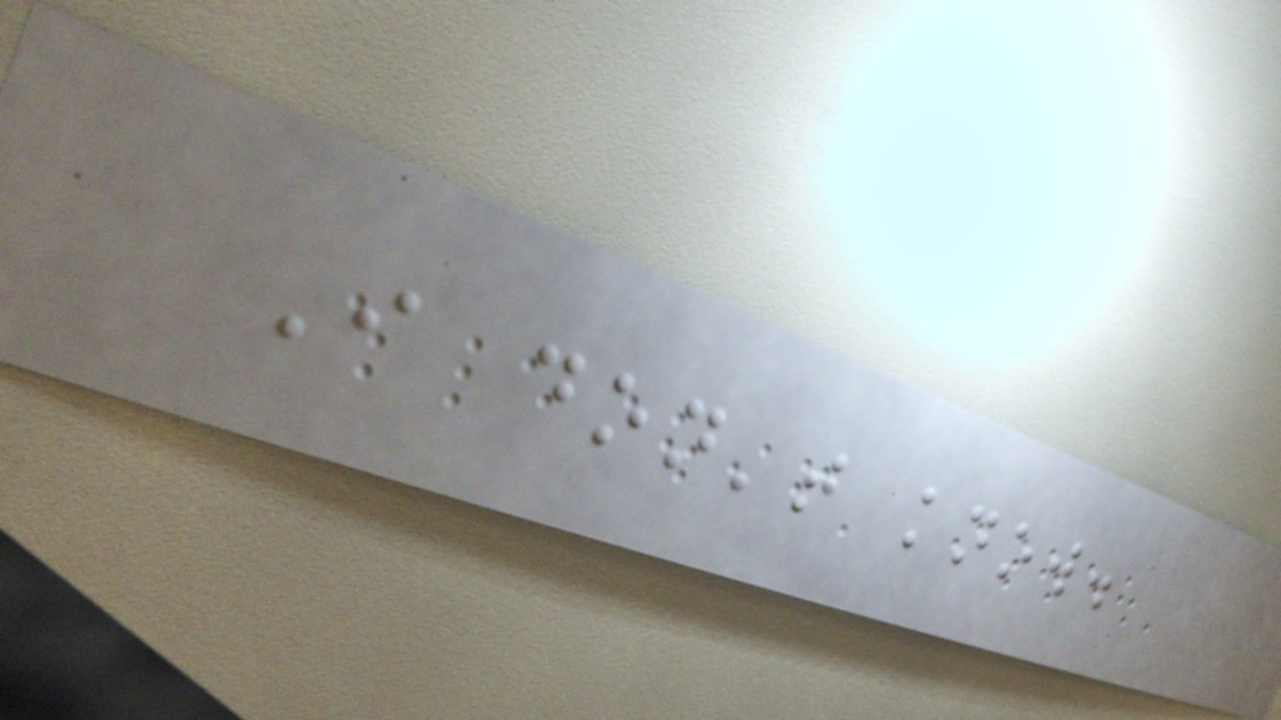I don't know.
